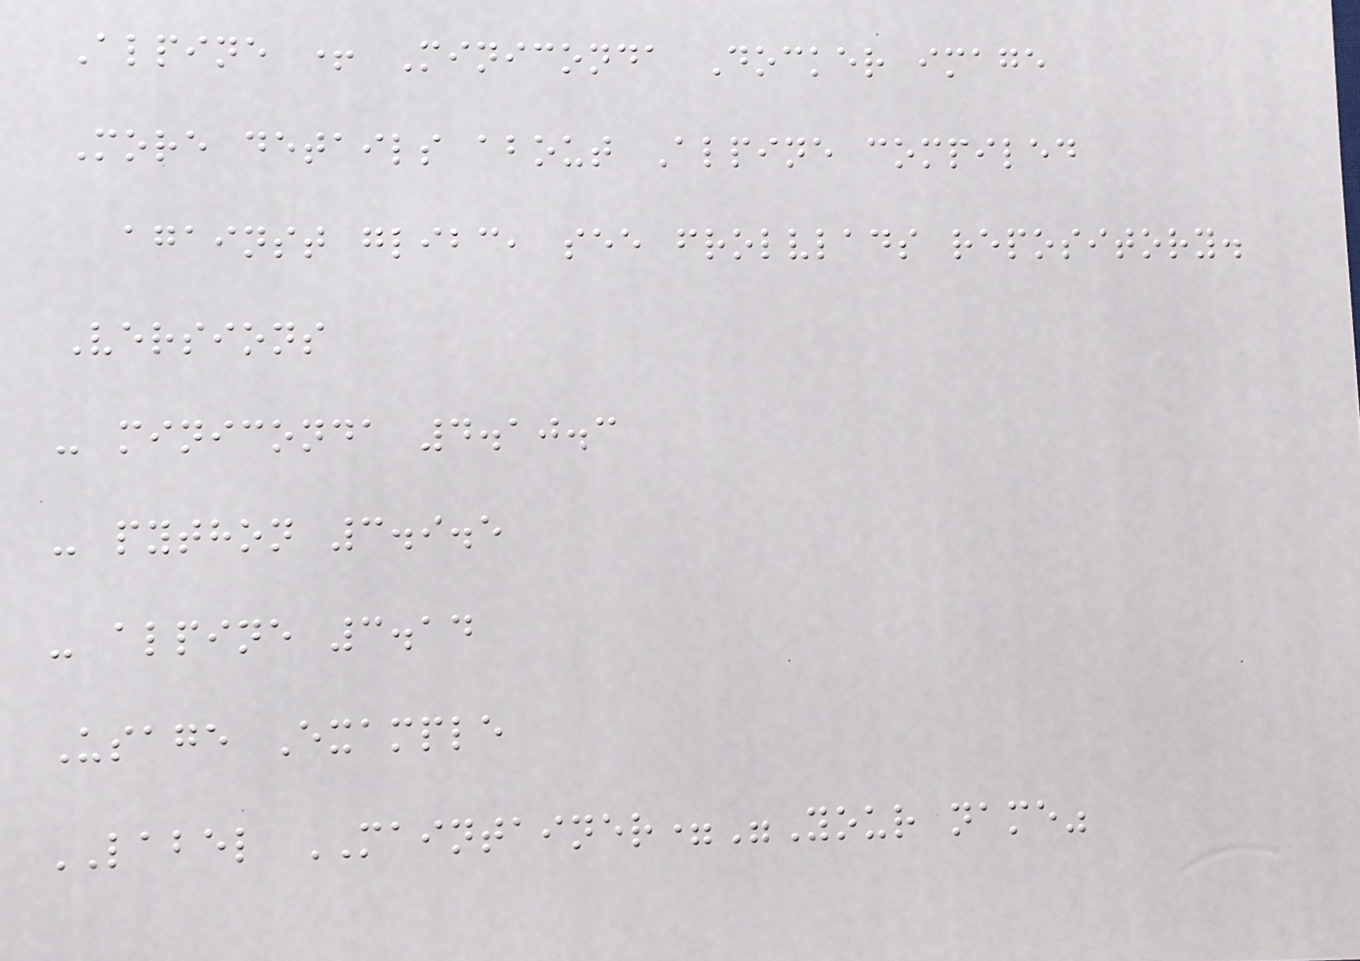Alpine + Miniconda Docker image
More details about Alpine compiled
against glibc, see frolvlads repository.
Versions
- miniconda 4.10.3
- python 3.9.5
- alpine 3.14
Usage Example
LABEL MAINTAINER="Your name"
